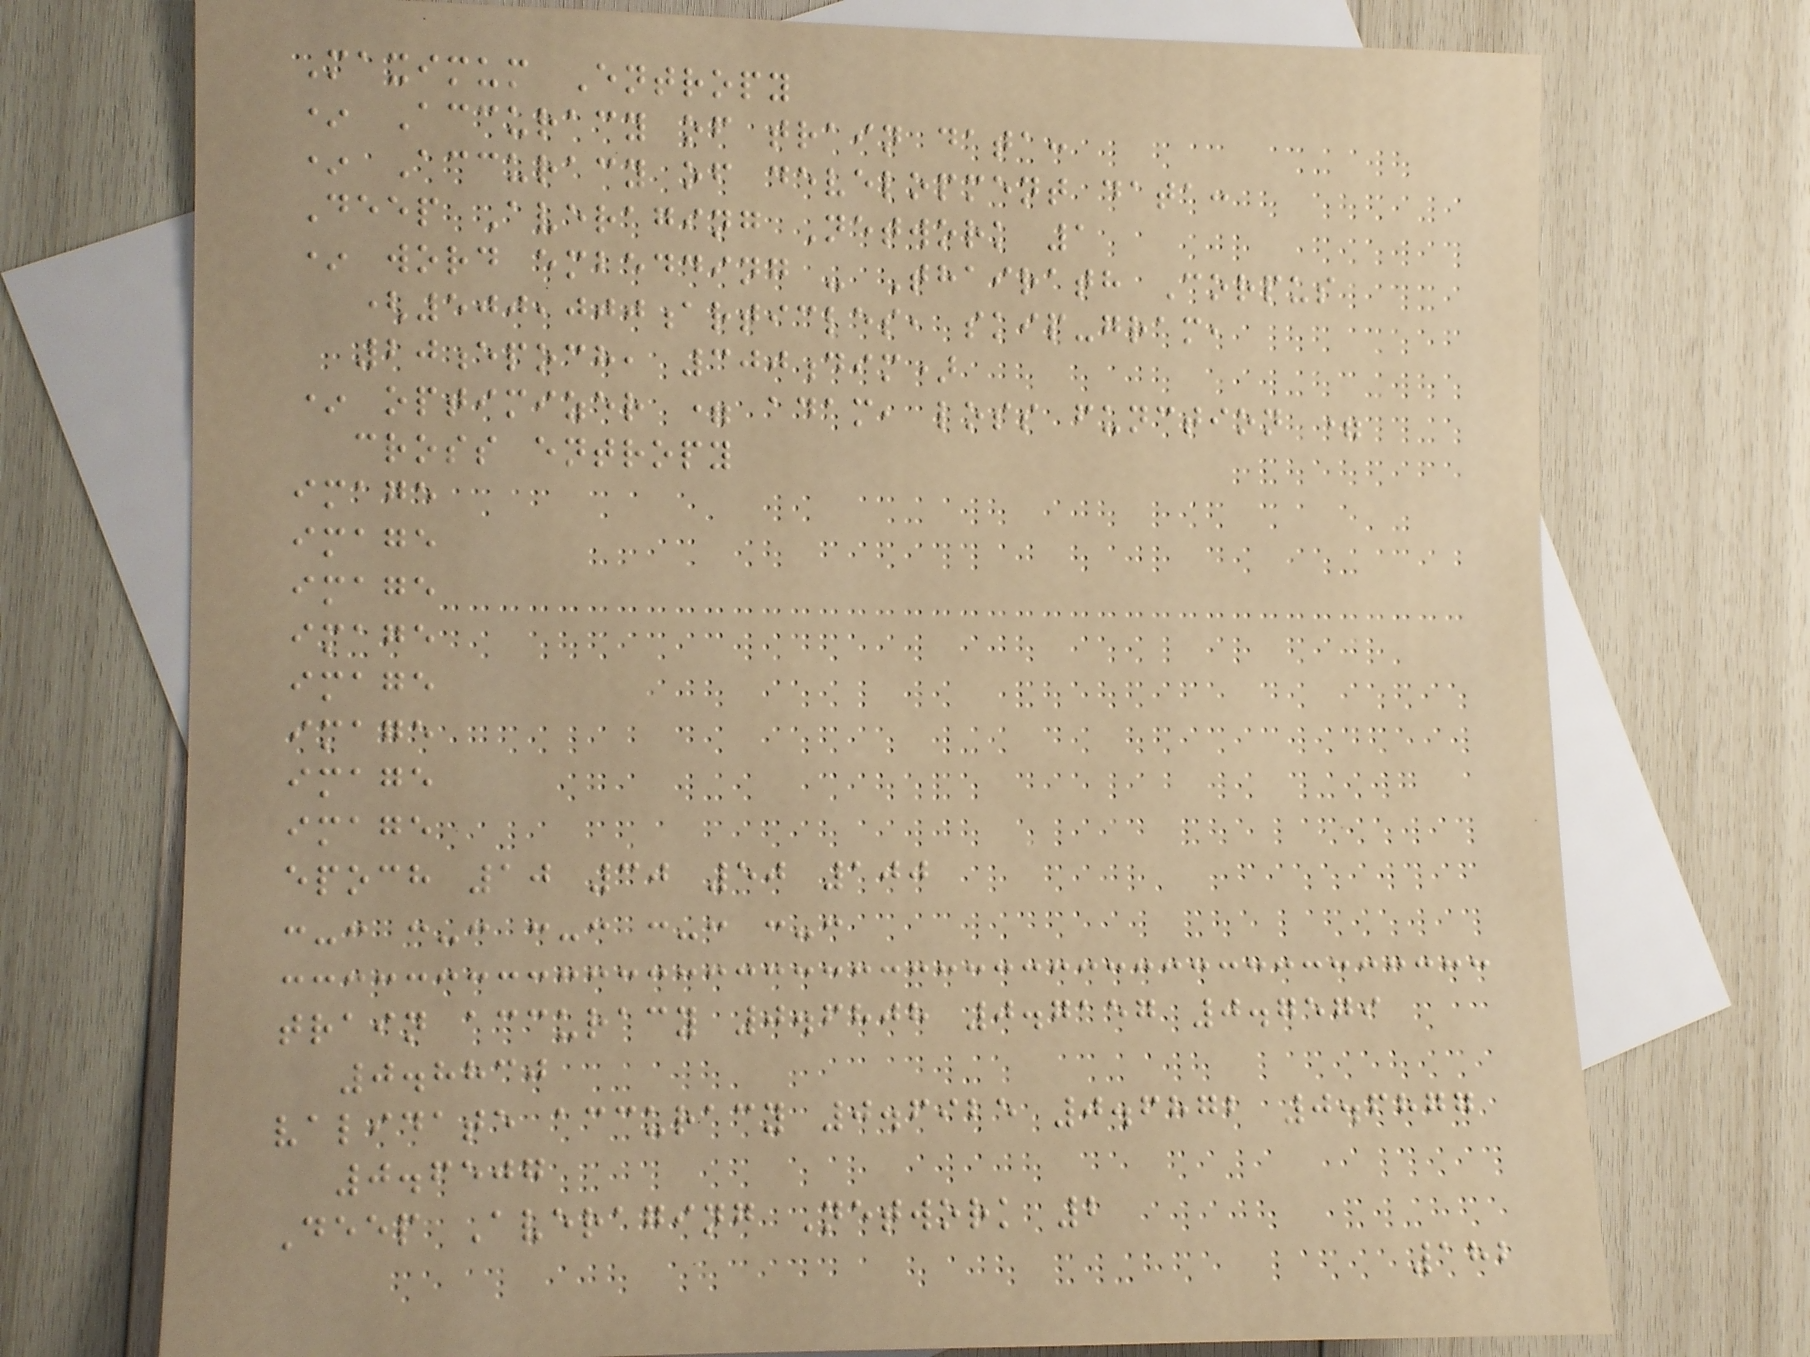Maximum Entropy
* Accuracy of train data:
* Accuracy of development data:
Deep Averaging Network 1
* word embedding - Thairath Corpus
(500,000articles, skip-gram,
20epoch, 300dim)
* optimizer = adam, loss function =
cross entropy
image
image
image
image
image
image
image
image
epoch 10 30 50 100
:-: :-: :-: :-: :-:
train accuracy 0.6808 0.7157 0.7579
0.8830
validate accuracy 0.6925 0.6872 0.6877
0.6507
Deep Averaging Network 2
182
